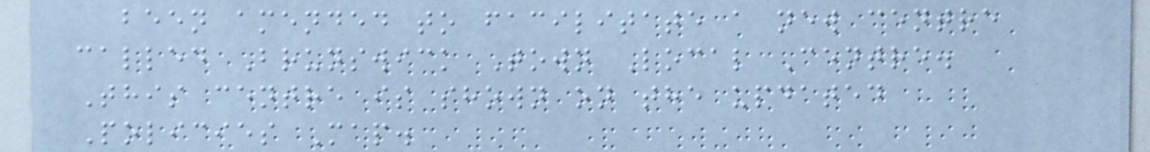been amended to facilitate a new centre
called Brunswick Town Local Centre.
This centre is shown on the updated
Policies Map.
